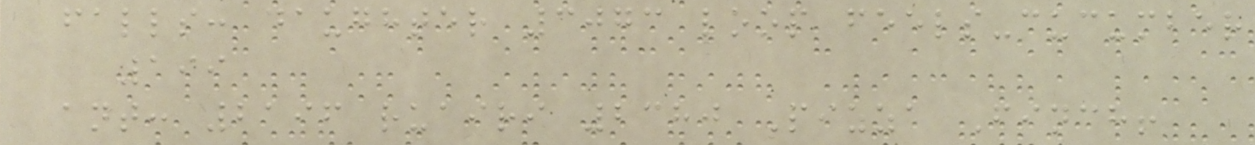falls: daughter 3073 loop feels-cucumber
199
ant: 2196 ruairi 2380 Pizza Finch!
